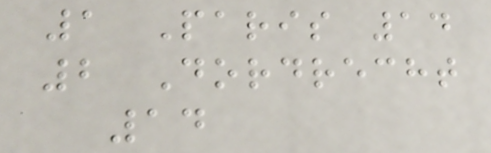1 Paris 14
2 Dordrecht
14
